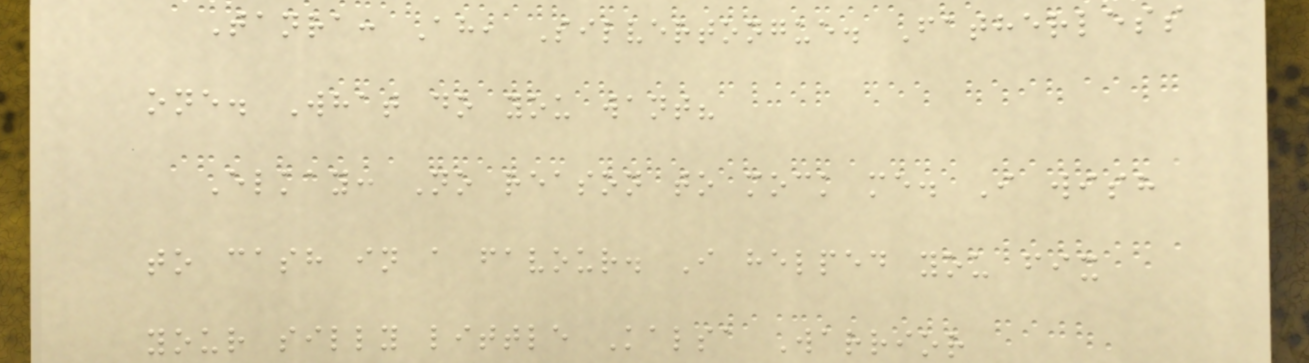Tanra: Ah, Silvertongue. Fatherless
one. What do you want?
Elkay: No reason to mock me. I wish
to cash in a favour. I helped you fix
your silly little Kalsa Warrior
